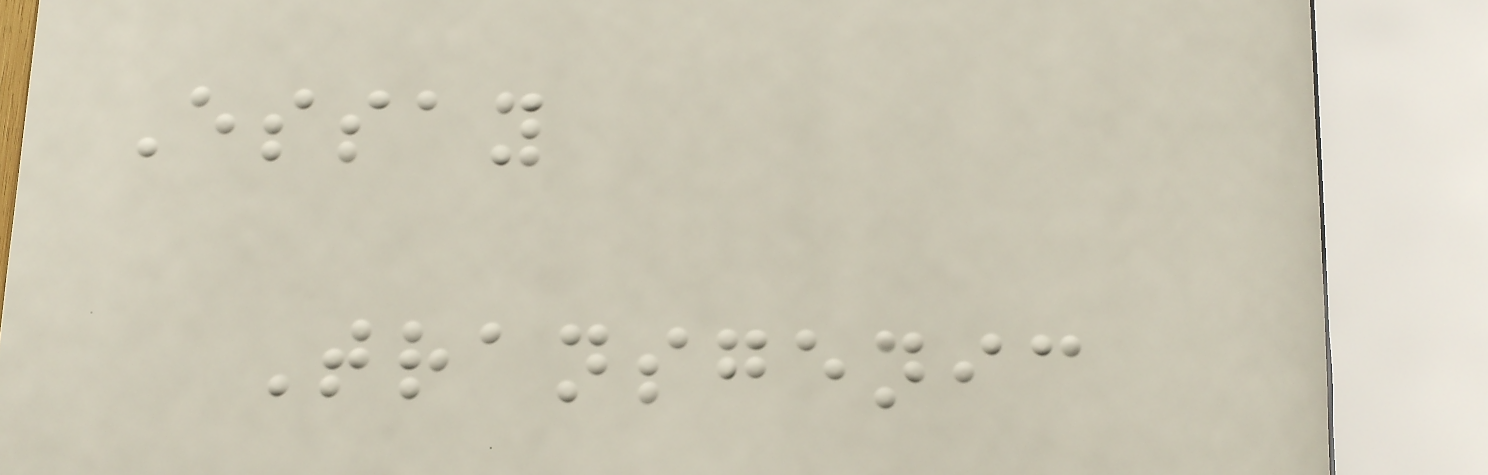Essay
Transgenic
